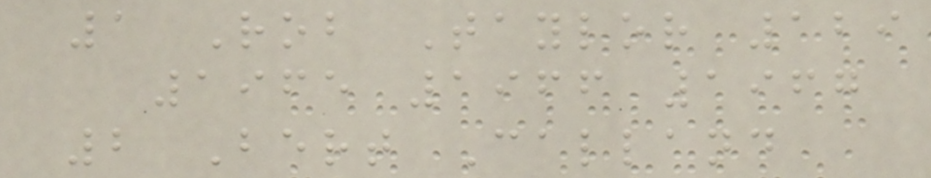1 Rob Taylor 129
1965 1966 1967
2 Bert Calland
